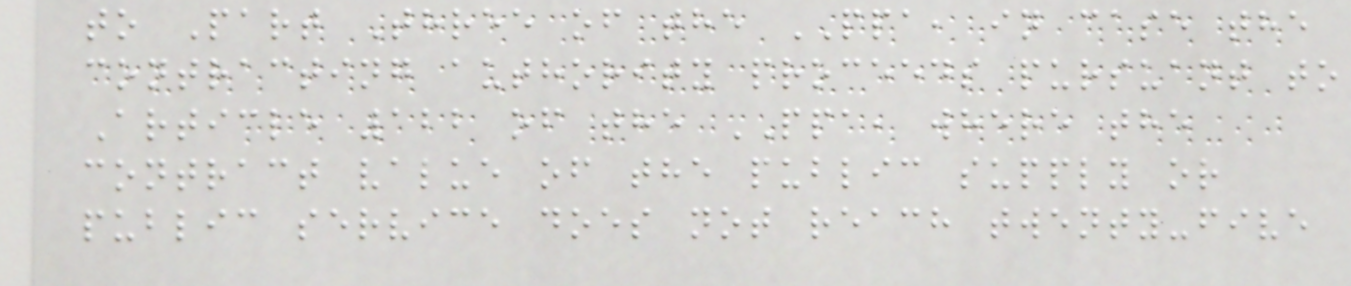to Part Three of the PPA, in case the
contracting authority proceeds pursuant to
Article 122 of the PPA, where the
contract value of the public supply or
public service does not reach twenty-five
